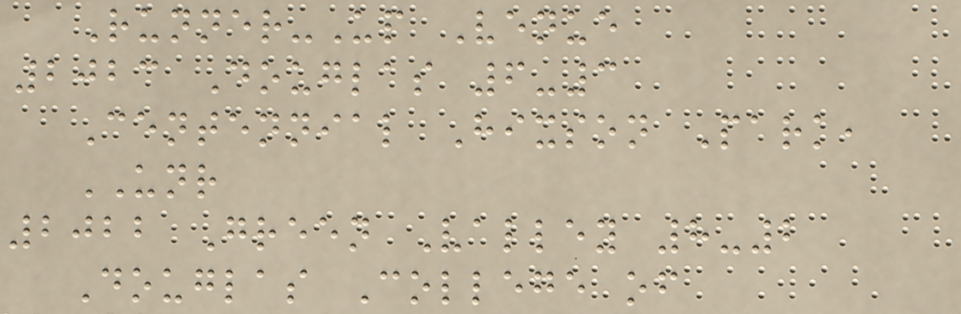Runner-Up Venue
2023 Douglas 6-3
Centennial Hixson Park,
UNR
2022 Green Valley 8-2
Douglas College of
